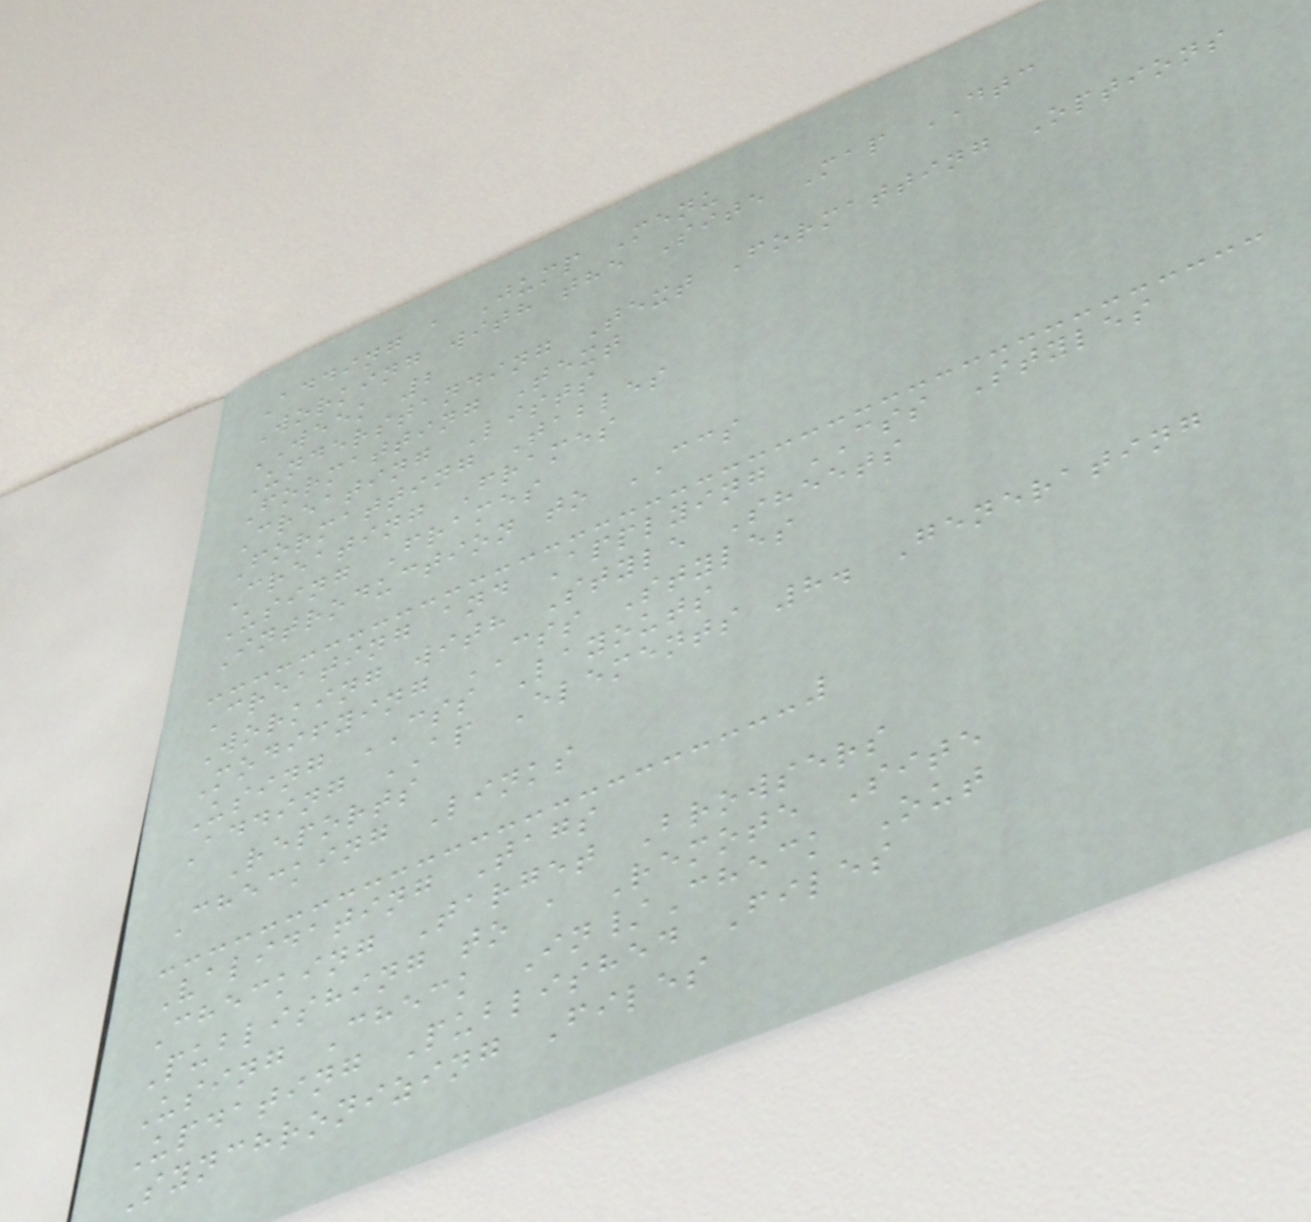Adding a Jump Menu
Working with the Site Map DTC
WEEK 2
Understanding Text Formatting Options
Formatting Text
Creating Lists
Formatting Tables
Creating Frames
Using Frames
Introduction to CCS
Creating and Applying CSS Styles
Working with Style Sheets
Modifying CSS Styles
Using CSS Layouts
Adding AP Elements 8. Generating
Reports
Checking Links
Validating Tags
Checking Target Browsers
Publishing to a Remote Site
Using Check In/Check Out
Updating Published Files
Synchronizing Files
